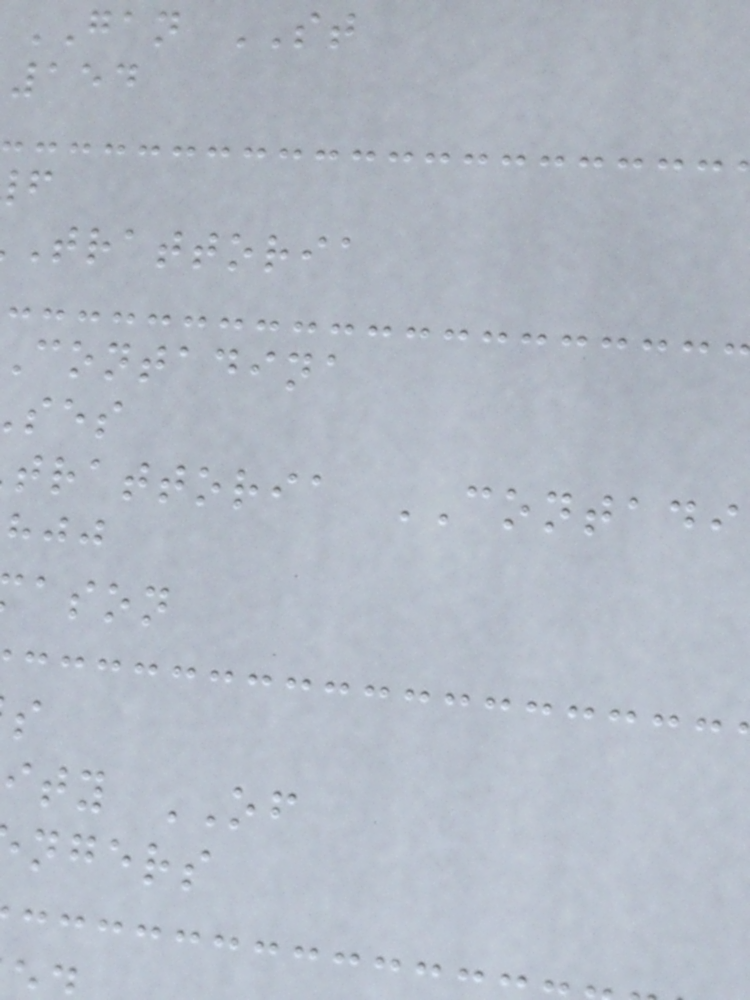GAN ST
154
trattoria
contadina
trattoria CONTADI
ason
ity OF
ngers
